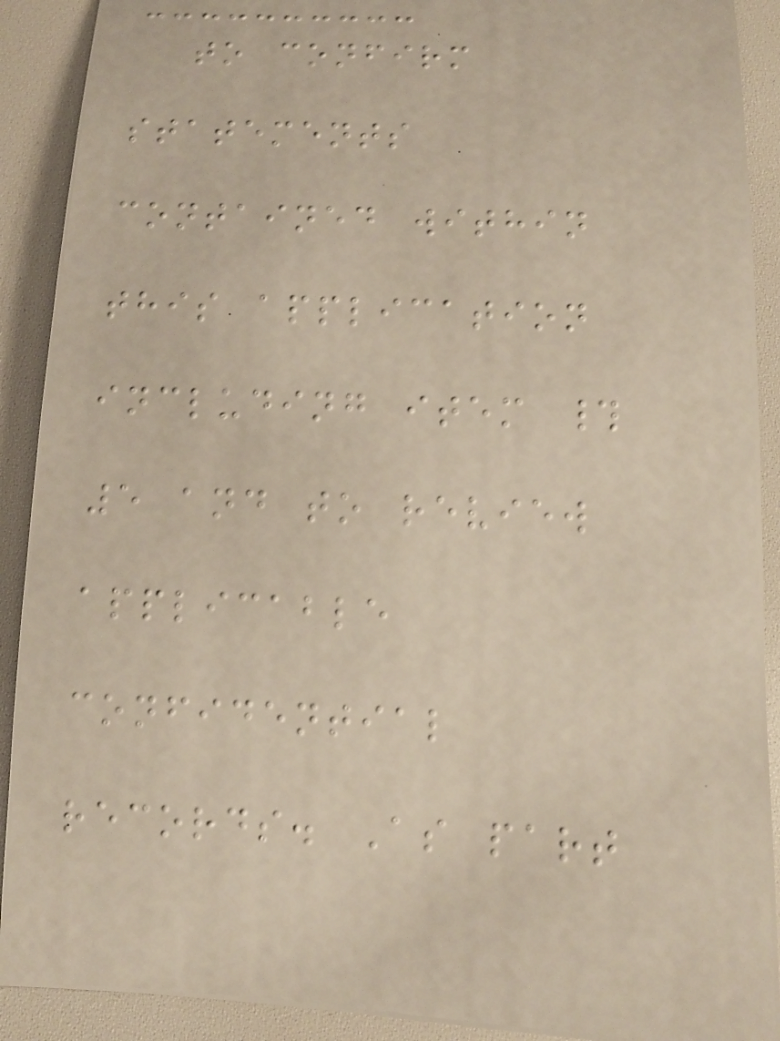to confirm
statements
contained within
this application
including item #
5 and to review
applicable
confidential
records. As part
